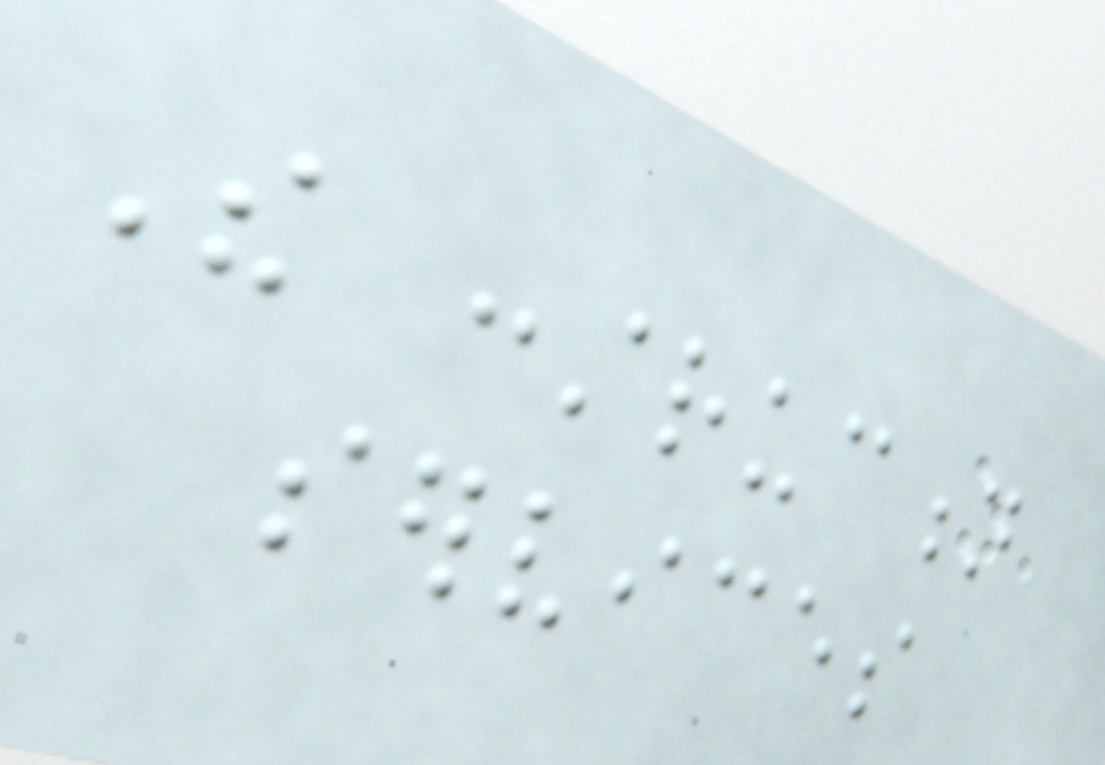The construction
services
